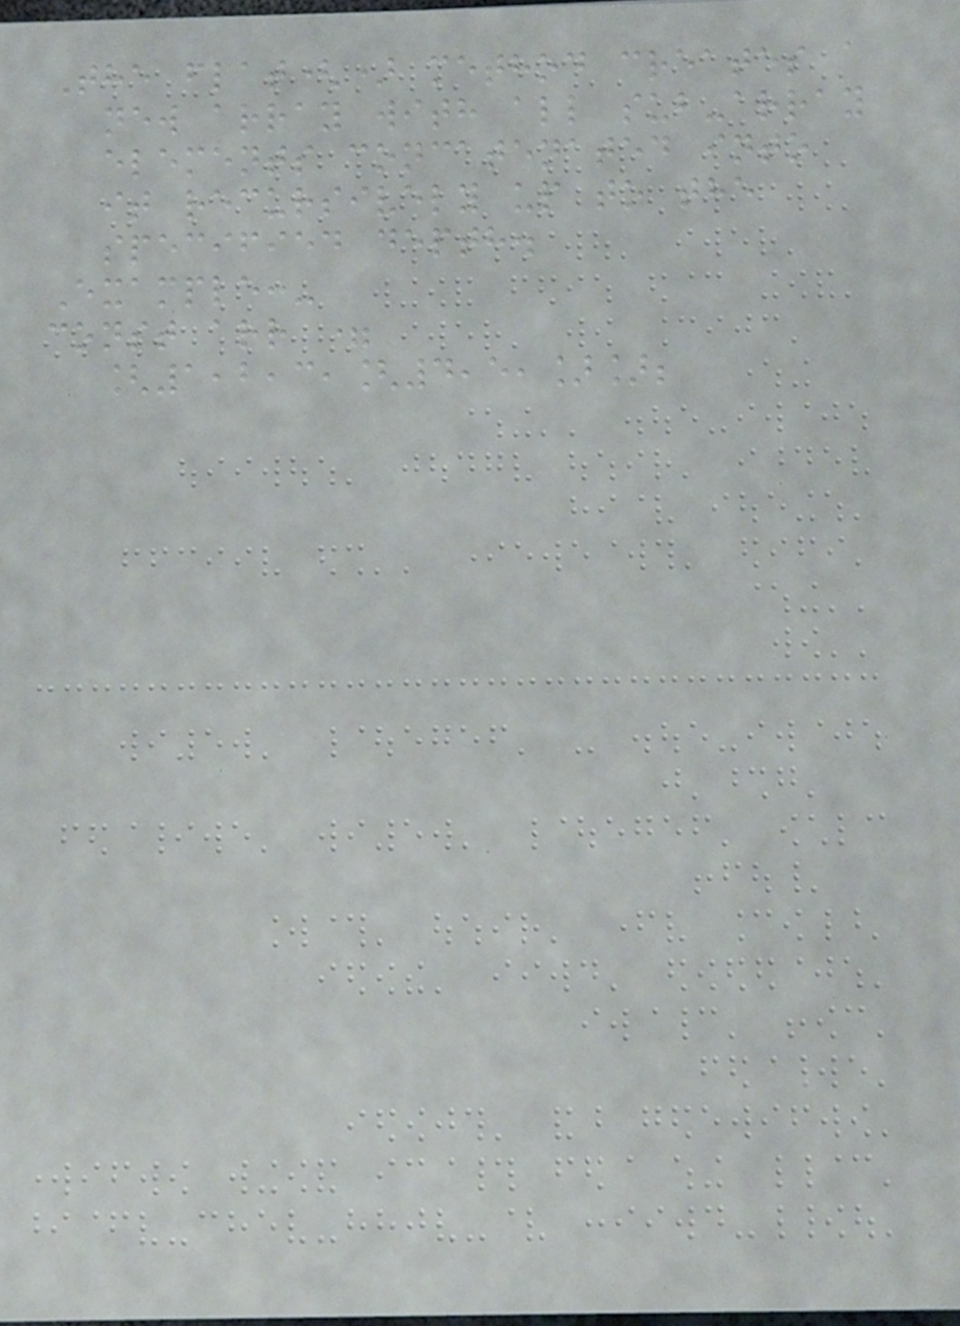The flat() method creates a
new array with all sub-array
elements concatenated into
it recursively up to the
specified depth.
Example:-
const arr =
[1,2,3,[4,5,]];
